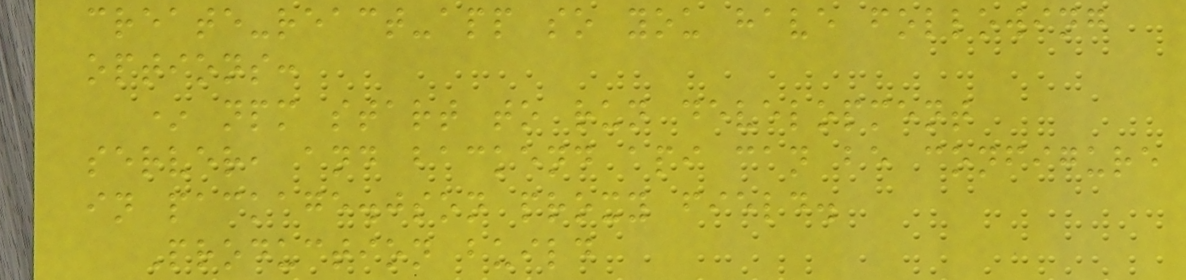create-react-app so you have following
options:
* npm start to run development
server, and backend api can be configure
in package.json proxy field.
Production build
